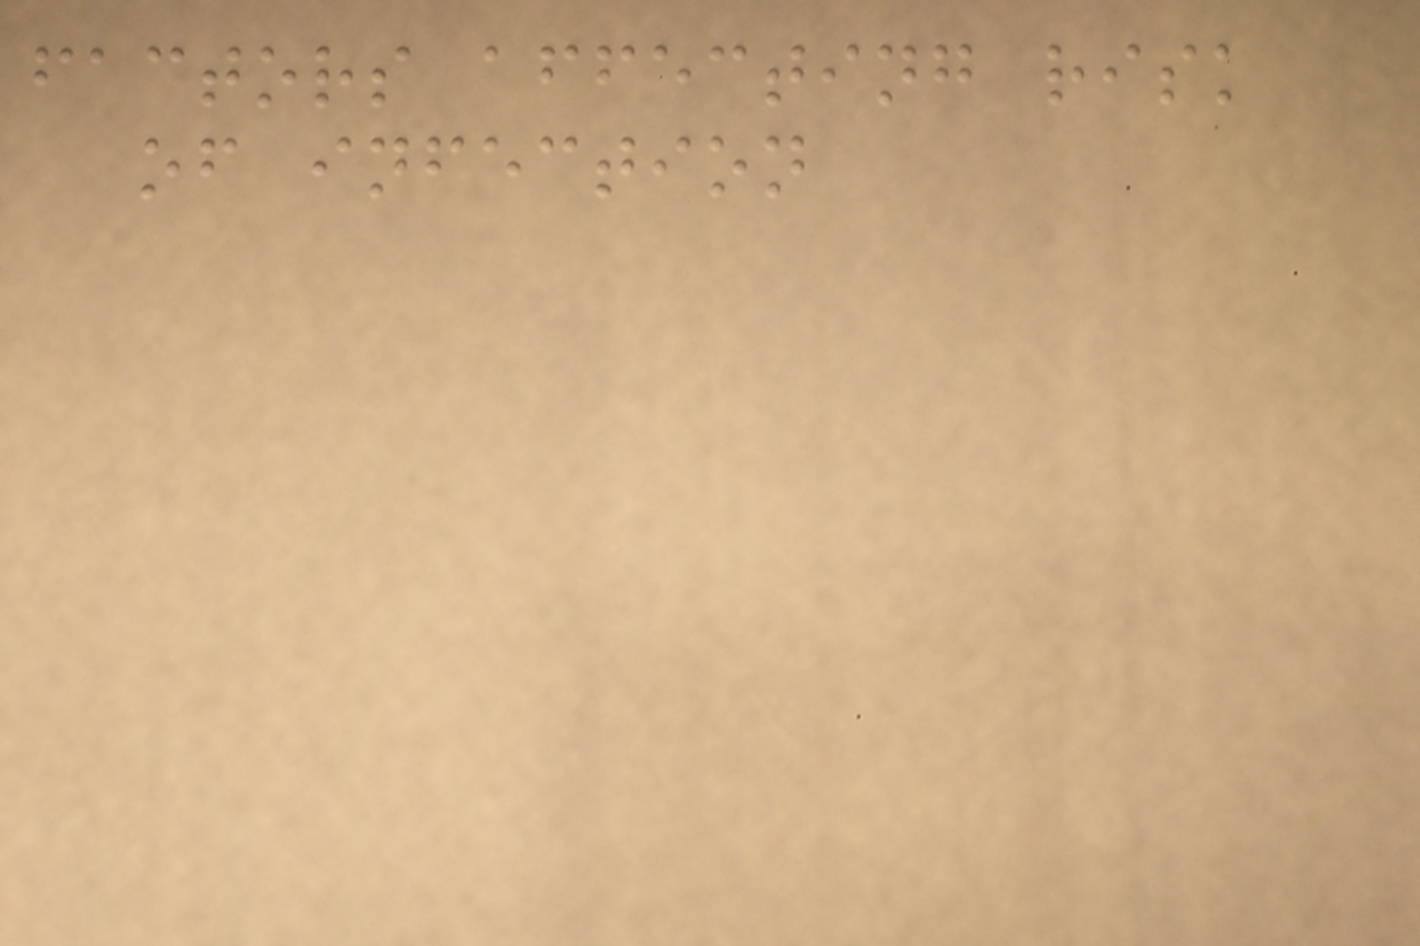factors affecting risk
of infection
